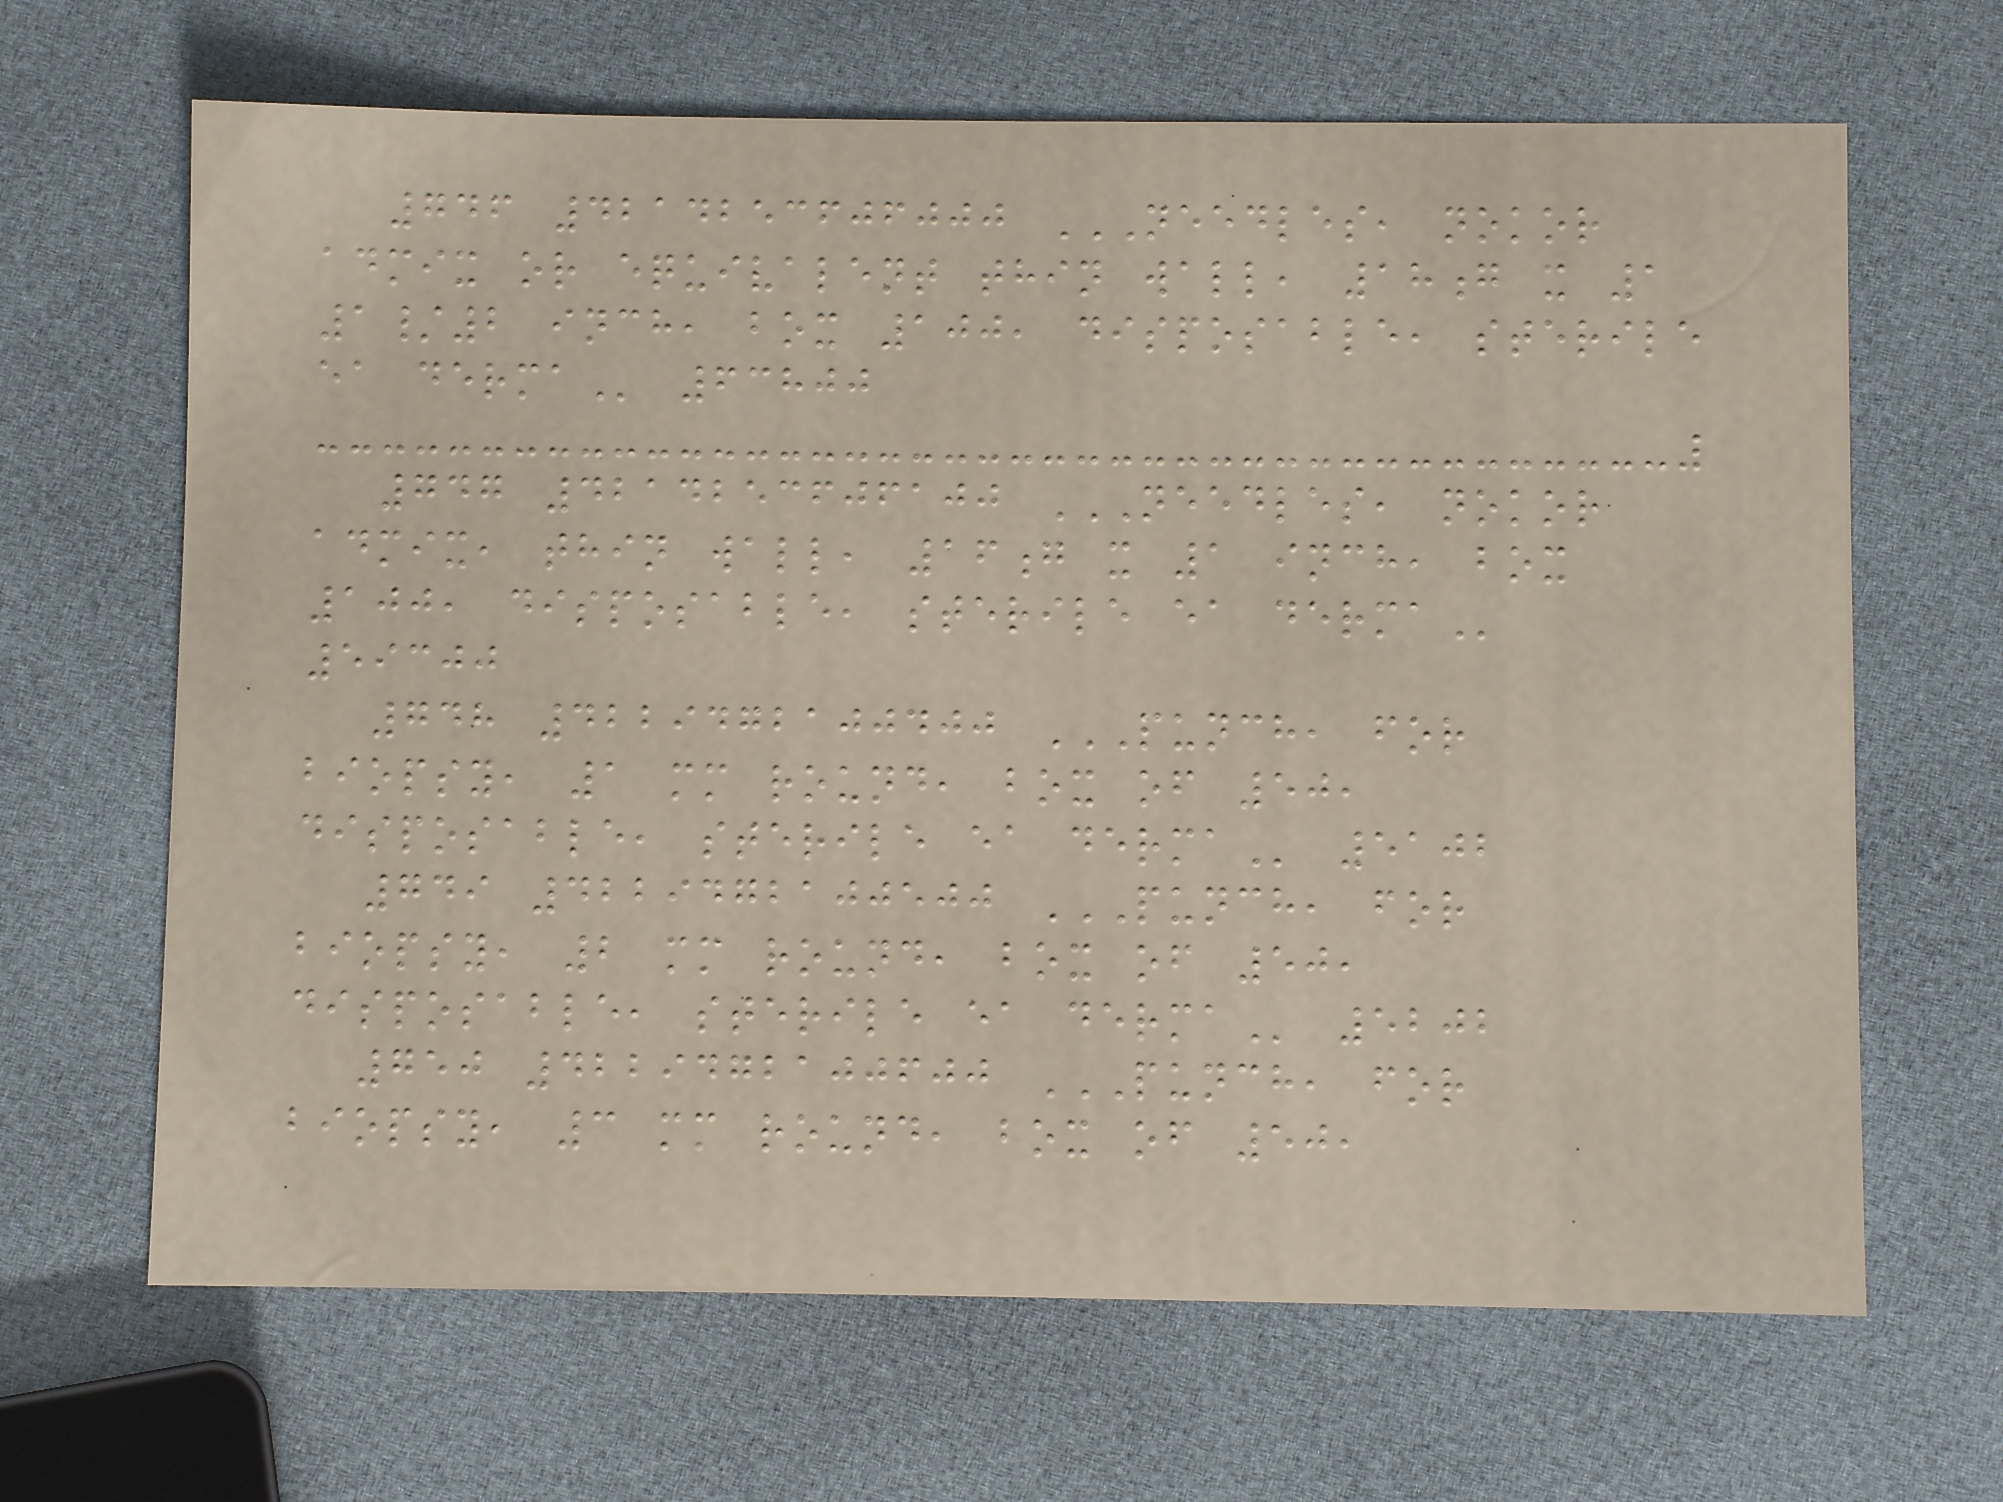746 4214253606000 NEEDLES, NOKOR
ADMIX OR EQUIVALENT THIN WALL, 18G X 1
1/2 INCH, BOX 100, DISPOSABLE, STERILE
EA DERMA 63800
747 4214253606100 NEEDLES, NOKOR
ADMIX, THIN WALL, 16G X 1 INCH, BOX
100, DISPOSABLE, STERILE EA DERMA
59300
748 4229472100400 PUNCH, FOR
BIOPSY, 1 MM ROUND, BOX OF 50,
DISPOSABLE, STERILE EA DERMA 5102
749 4229472100500 PUNCH, FOR
BIOPSY, 2 MM ROUND, BOX OF 50,
DISPOSABLE, STERILE EA DERMA 5202
750 4229472100600 PUNCH, FOR
BIOPSY, 3 MM ROUND, BOX OF 50,
